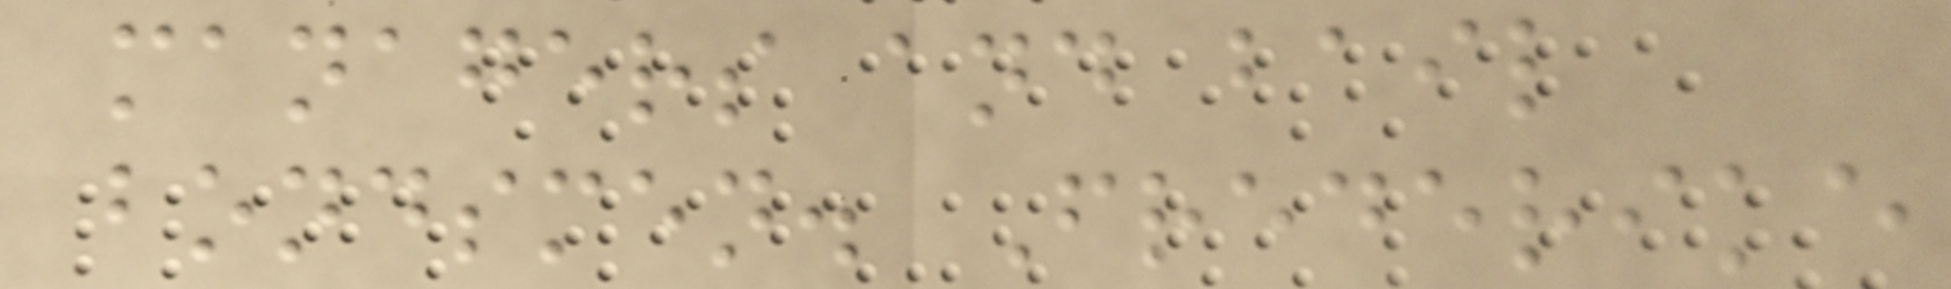managers and bail
bondsmen. Frederike
